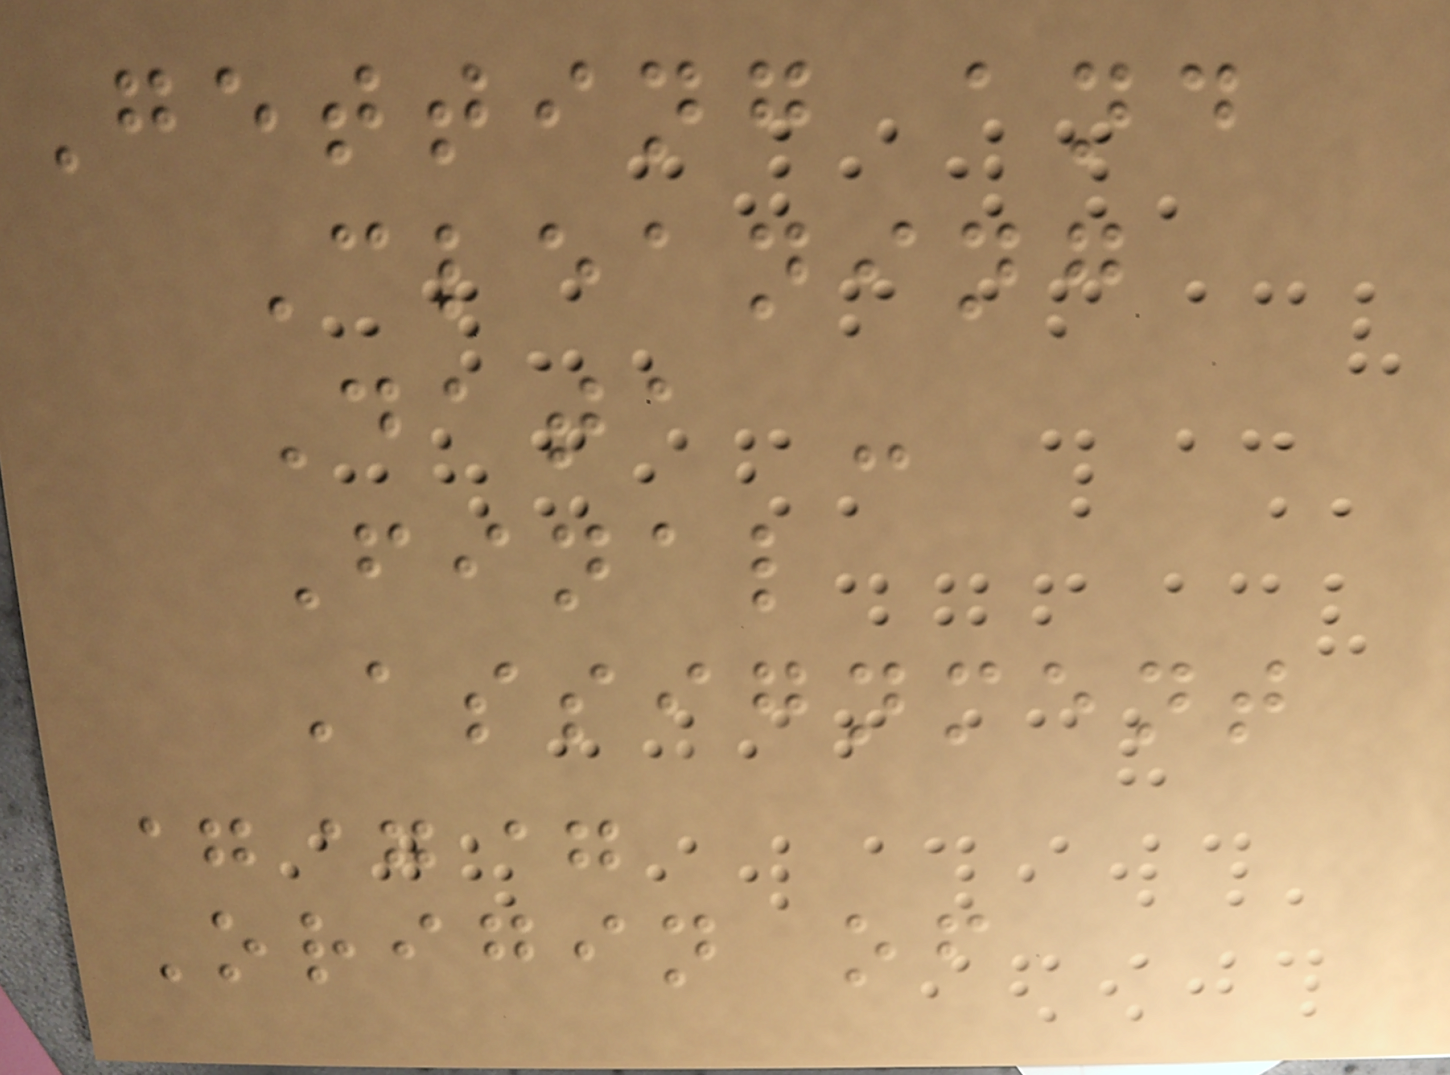Getting and
Cleaning
Data -
Final
Assignment
===
Origin of
